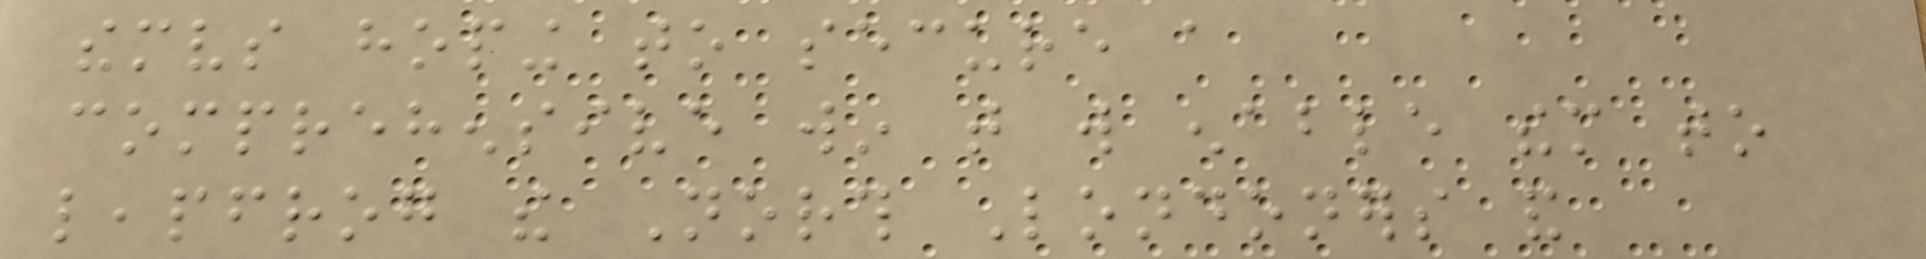themselves hoping to secure a
comprehensive win that will enable them to
leapfrog the North Londoners and
